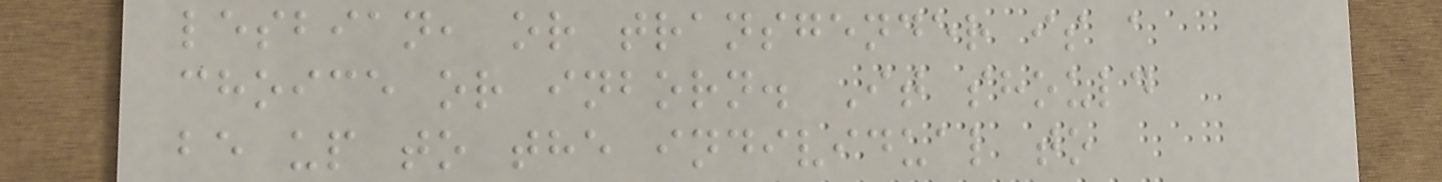lesbian, or transgender is a
choice or inborn. It should
be up to the individual to
